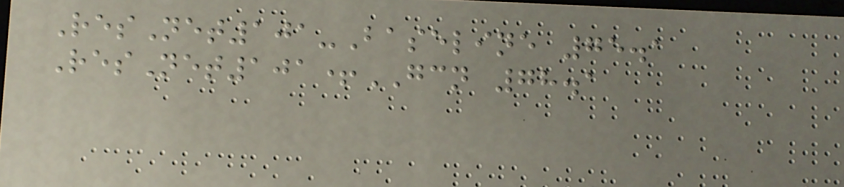ResNet101-Baseline 75.1
ResNet101+GCN 78.1
